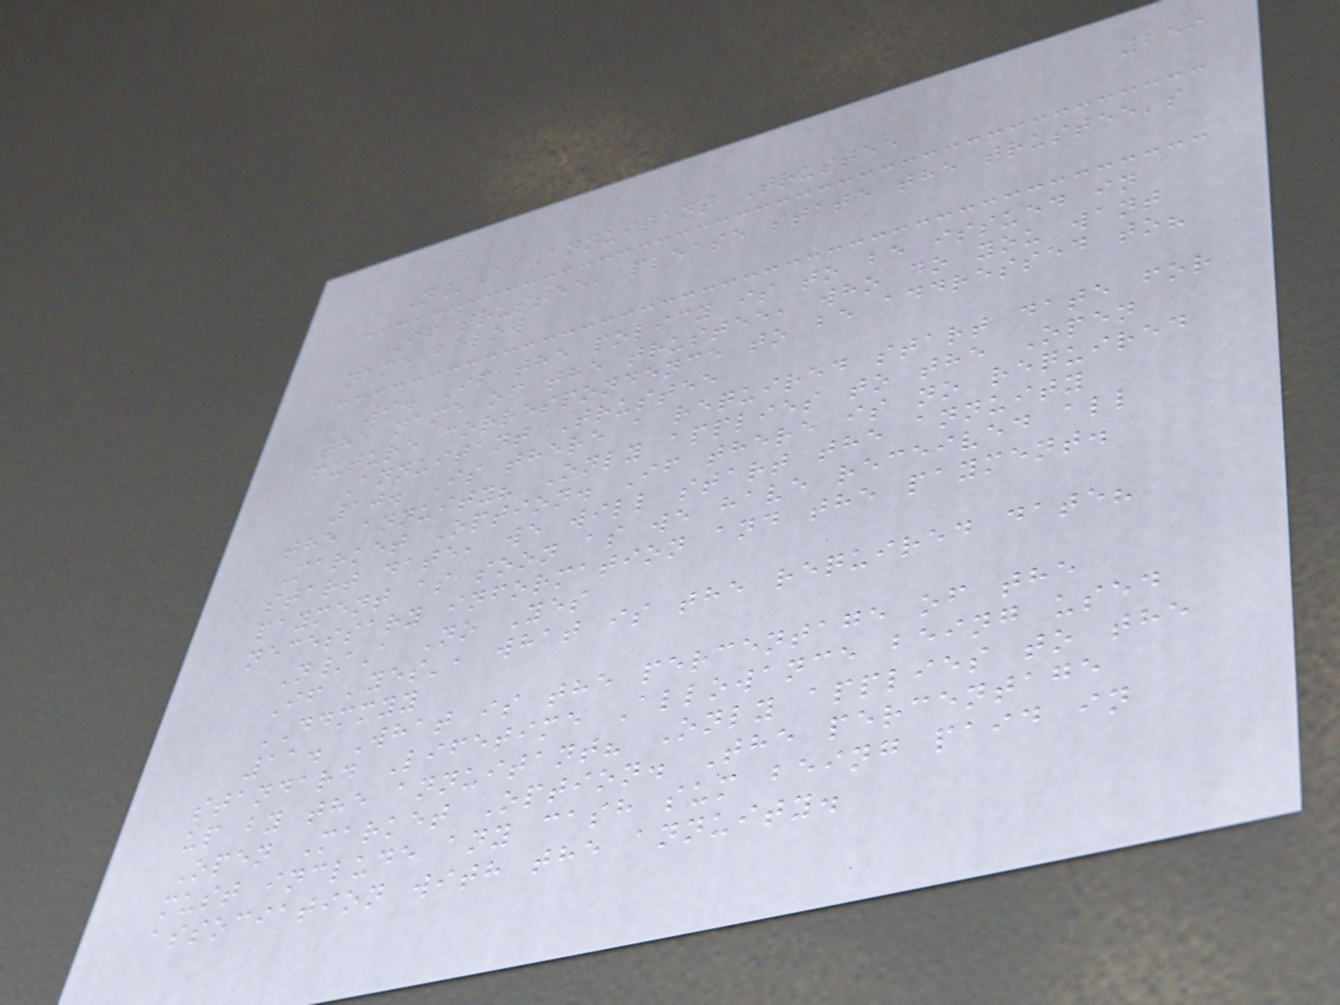259
N/A Annuitant Trustee
If trustee, please state the trustee's
name below
9. If the policy is to be issued in
the name of the trustee, who do you want
future correspondence to be addressed to?
Annuitant Trustee
10. Is there a required start date for
the annuity? Only applies to the Open
Market Option. If there is no required
start date, we will start the annuity
payment as soon as we have received all
necessary information and the payment.
N/A No Yes
If 'yes', what is the required date?
DDMMYY
11. What is the percentage of the
standard Lifetime Allowance being used
up by the annuitant? Only applies to the
Open Market Option. The percentage
must include any cash sum being paid in
association with the annuity.
